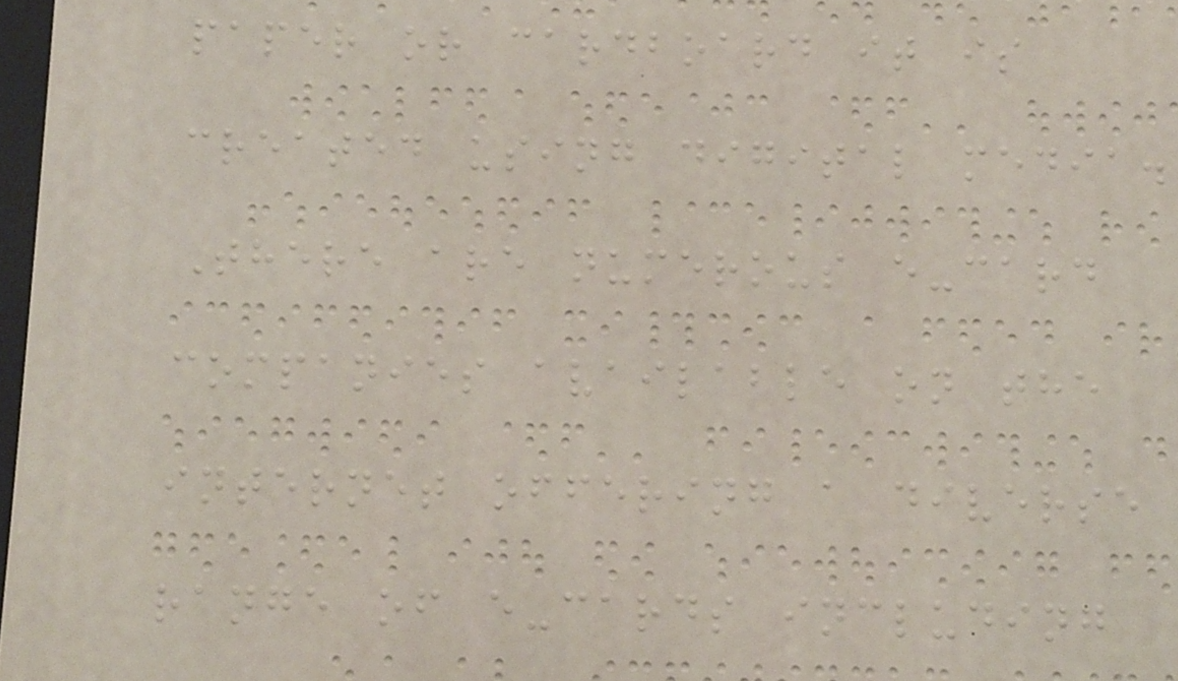paper or cardboard it is
created using digital media.
There are numerous e-card
companies available on the
internet offering a diverse
range of e-cards including
